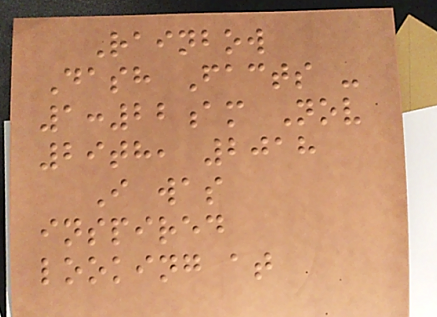Rainbow
Dash Facts -
1:22am Nov
29th, 2018
I was
inspired
looking at
